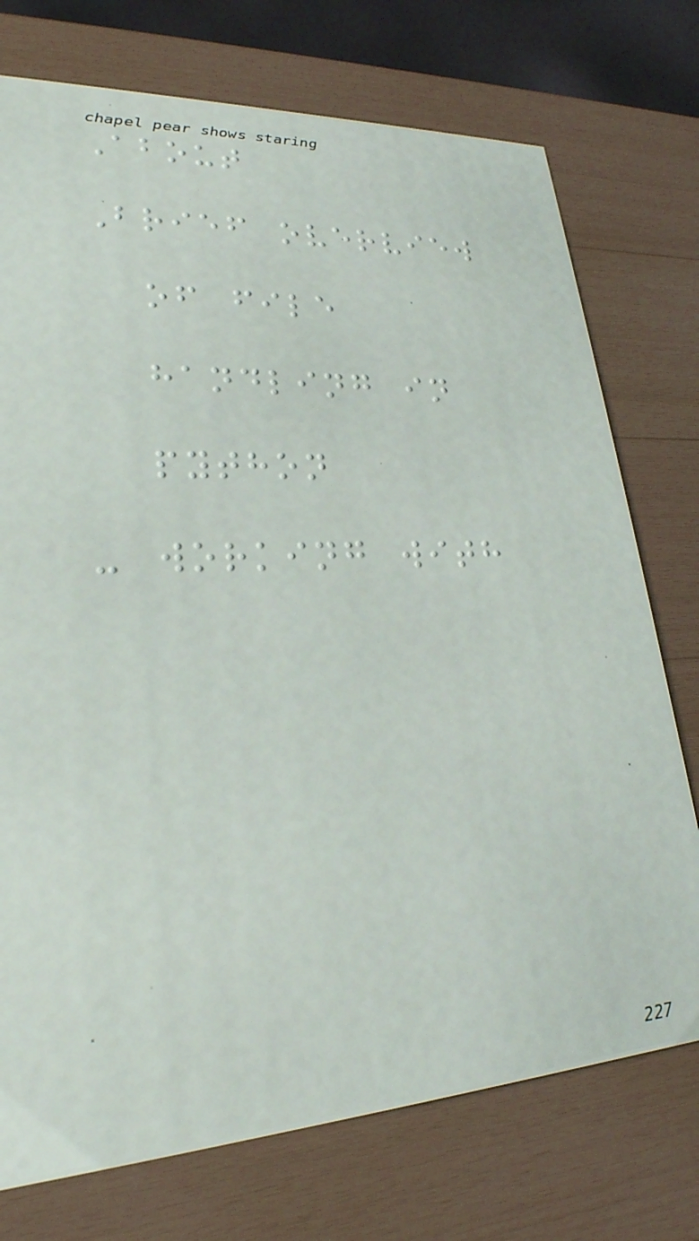About
Brief overview
of file
handling in
python
- working with
